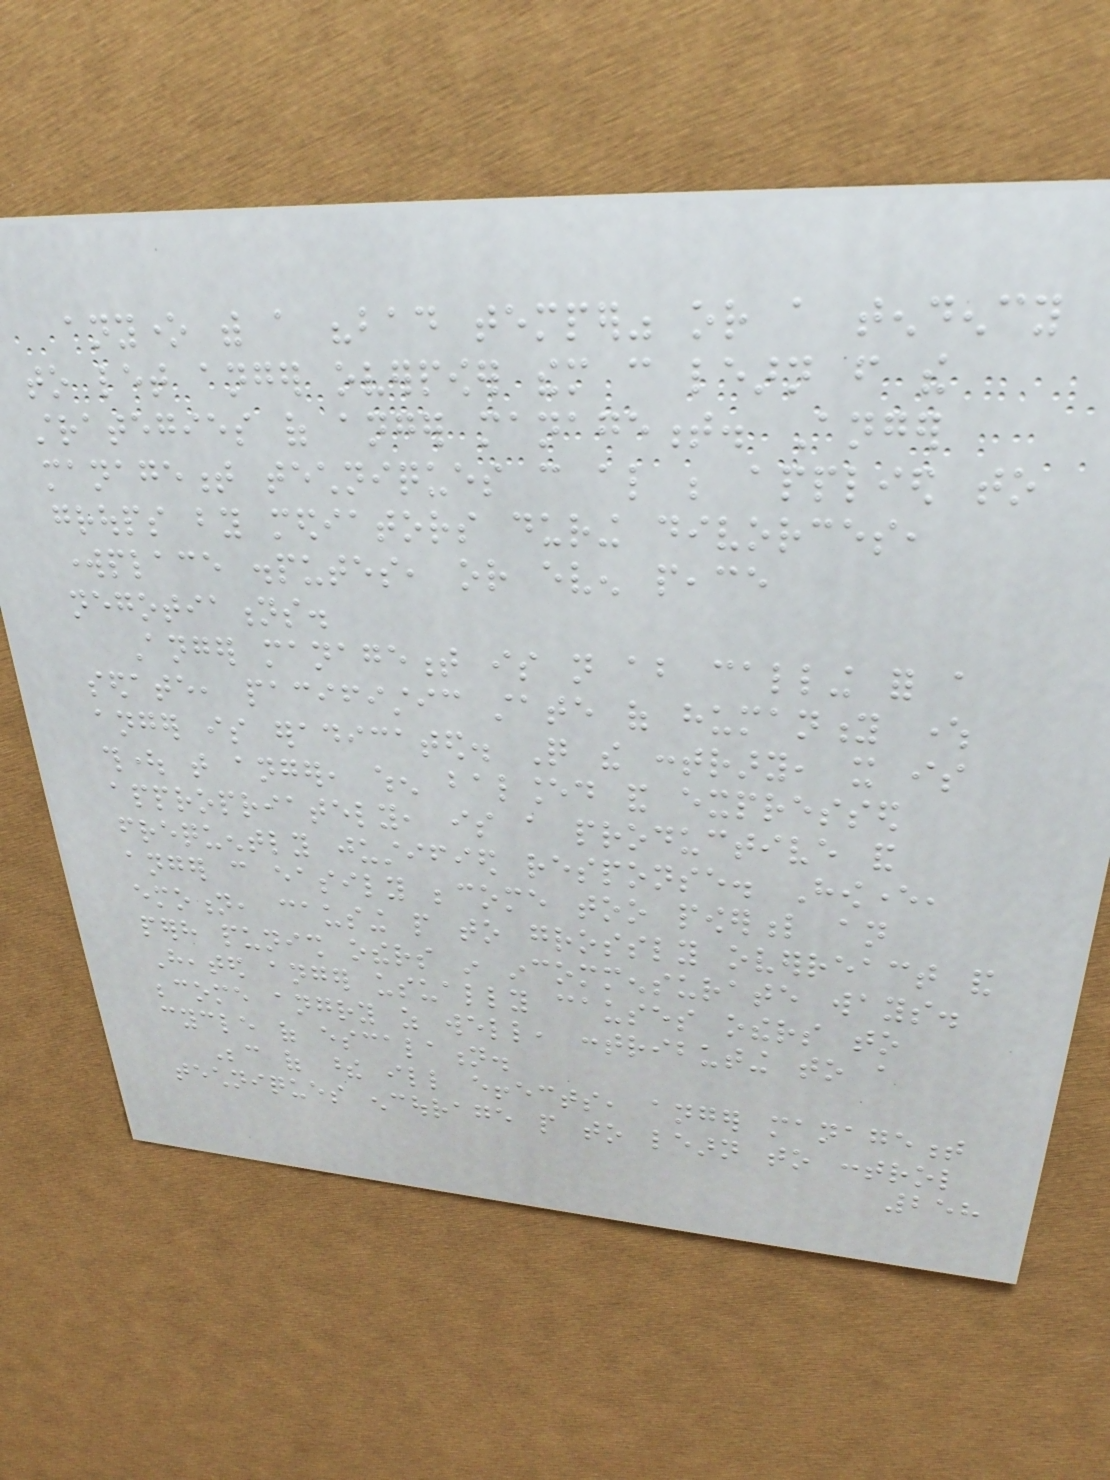anyone with a "bad temper" or a tendency
to let anger overpower them can learn from the
strategies of anger management. Anger
management techniques can also be applied to
groups by mediators during divorces,
workplace disputes, or even peace
negotiations.
Anger management is not about calling for a
sedate, pacifistic state of humanity where
anger is eradicated. Quite the contrary, it is
thought that anger, when balanced and expressed
appropriately, is a productive and
frequently justified response. However,
anger can easily become too powerful an
emotion, causing people to grossly overreact and
perhaps punish others in incommensurate ways.
Heated anger usually causes others to
become angry as well, contributing to a
cycle of escalation.
Because of these ill effects, anger management
techniques encourage people to learn to control
258
